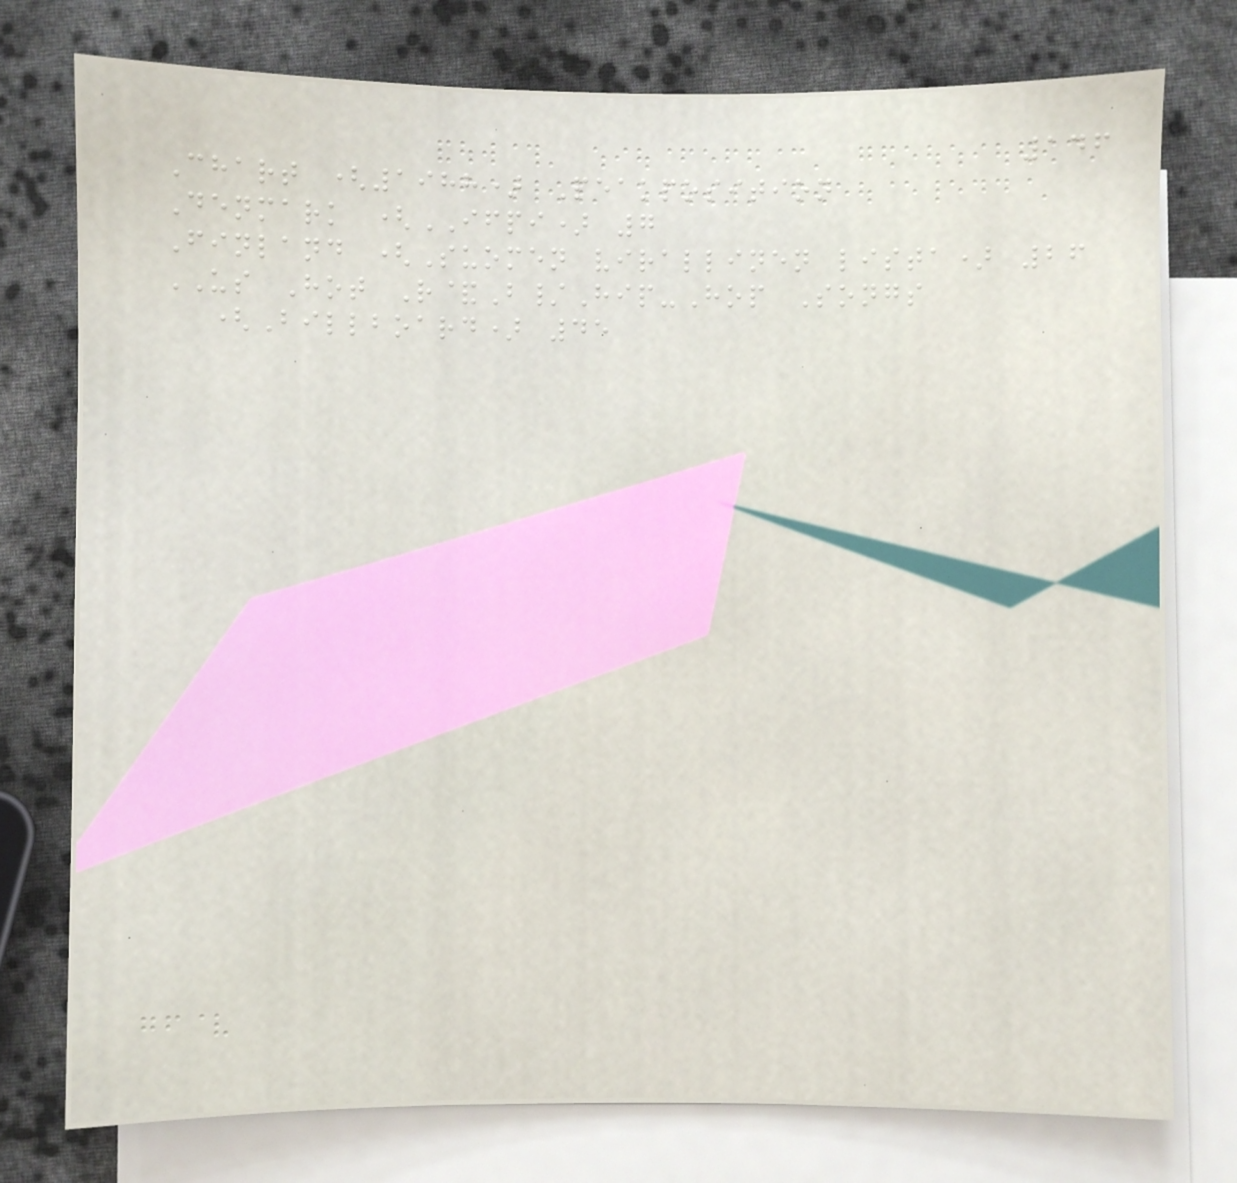146
Chart (1988) Peakposition
Denmark (IFPI) 7
Finland (Suomen virallinen lista) 26
US Hot R&B/Hip-Hop Songs
(Billboard) 45
